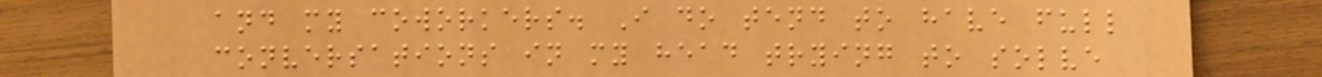and my coworkers. I do tend to have full
conversations in my head trying to solve
